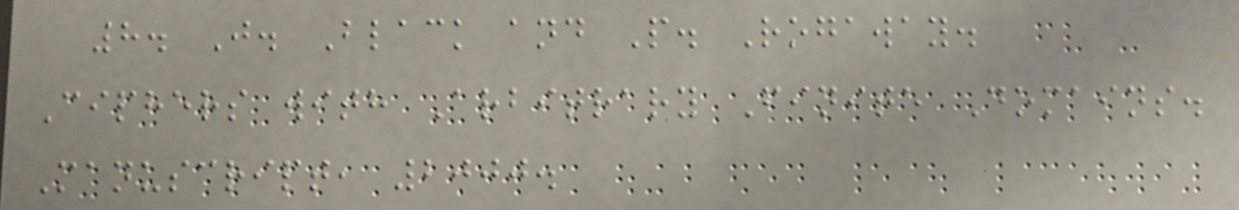8. J. Black and P. Rogaway.
Ciphers with Arbitrary Finite Domains.
Manuscript, 2000.
